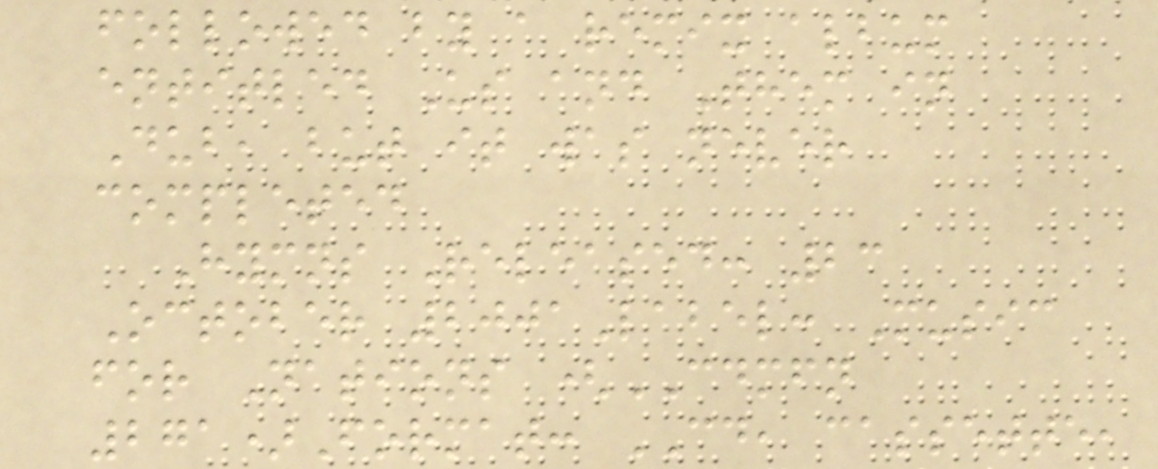followed by a remix album
entitled Us and Them in
Dub, but it was never
completed
Hymns Released: 23
October 2001Label: Music
for Nations (CDMFN
271)Format: CD, cassette,
